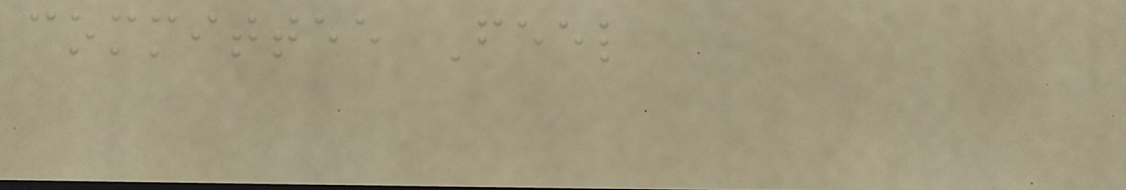committee Feel
